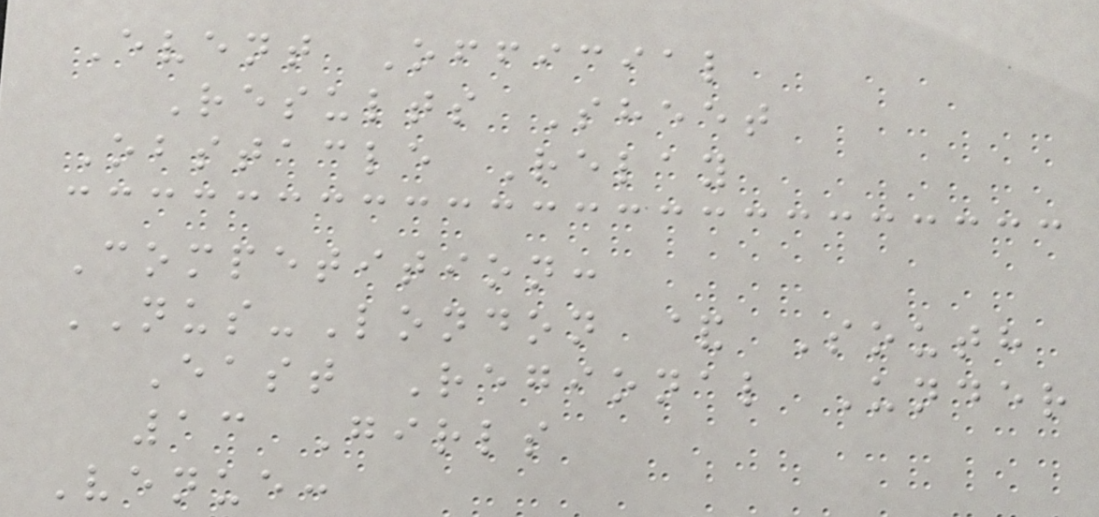Event Official
Results Sheet
Obstacle Relay
Competition:
NUS-London & South
East Regional Under
13 Girls
Venue:
